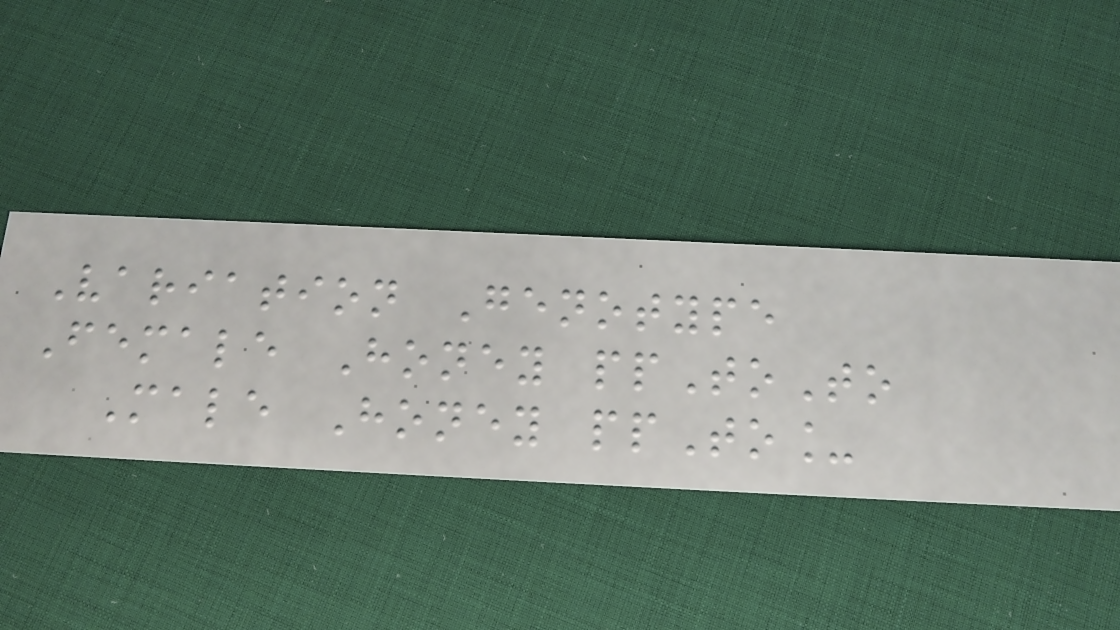Variation Genotype
Female Honey ppToTo
Male Honey ppTo_
